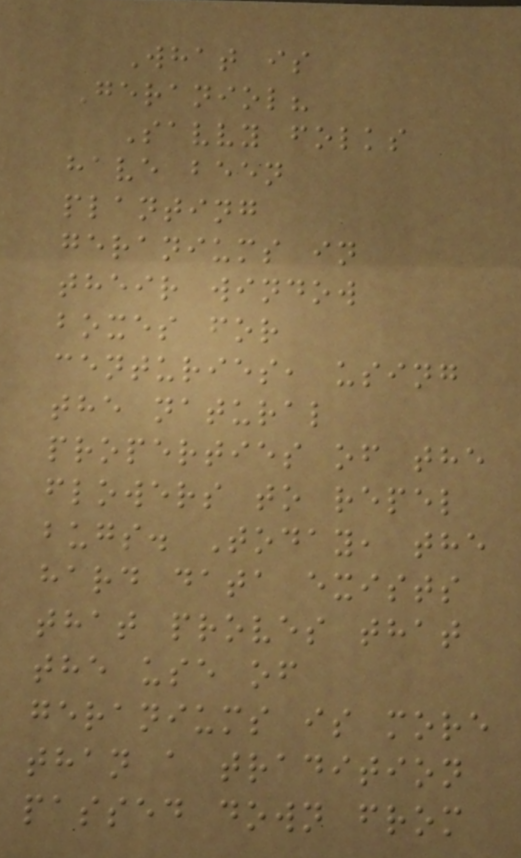What is
Geraniol?
Savvy folks
have been
planting
geraniums in
their window
boxes for
centuries, using
the natural
properties of the
flowers to repel
bugs. Today, the
hard data exists
that proves that
the use of
geraniums is more
than a tradition
passed down from
